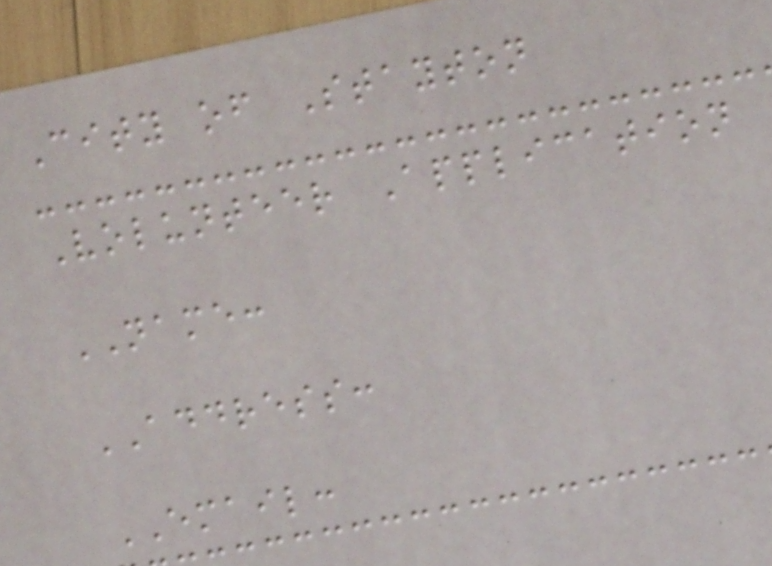City of Stayton
Volunteer Application
NAME:
ADDRESS:
EMAIL:
